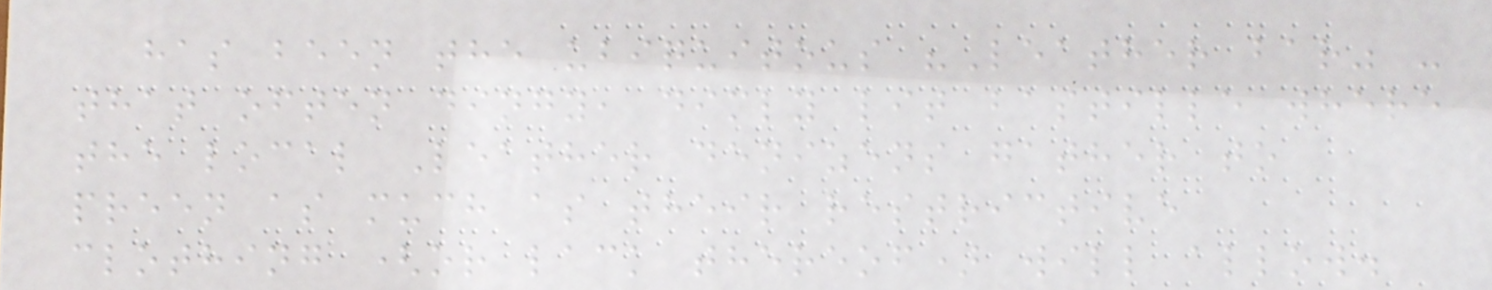has been the ubiquitous "Leather bar" -
that often dingy, dimly lit bastille where
the local Leather denizens gather to
preen as much as their restrictive
clothing (or lack thereof) will allow.
